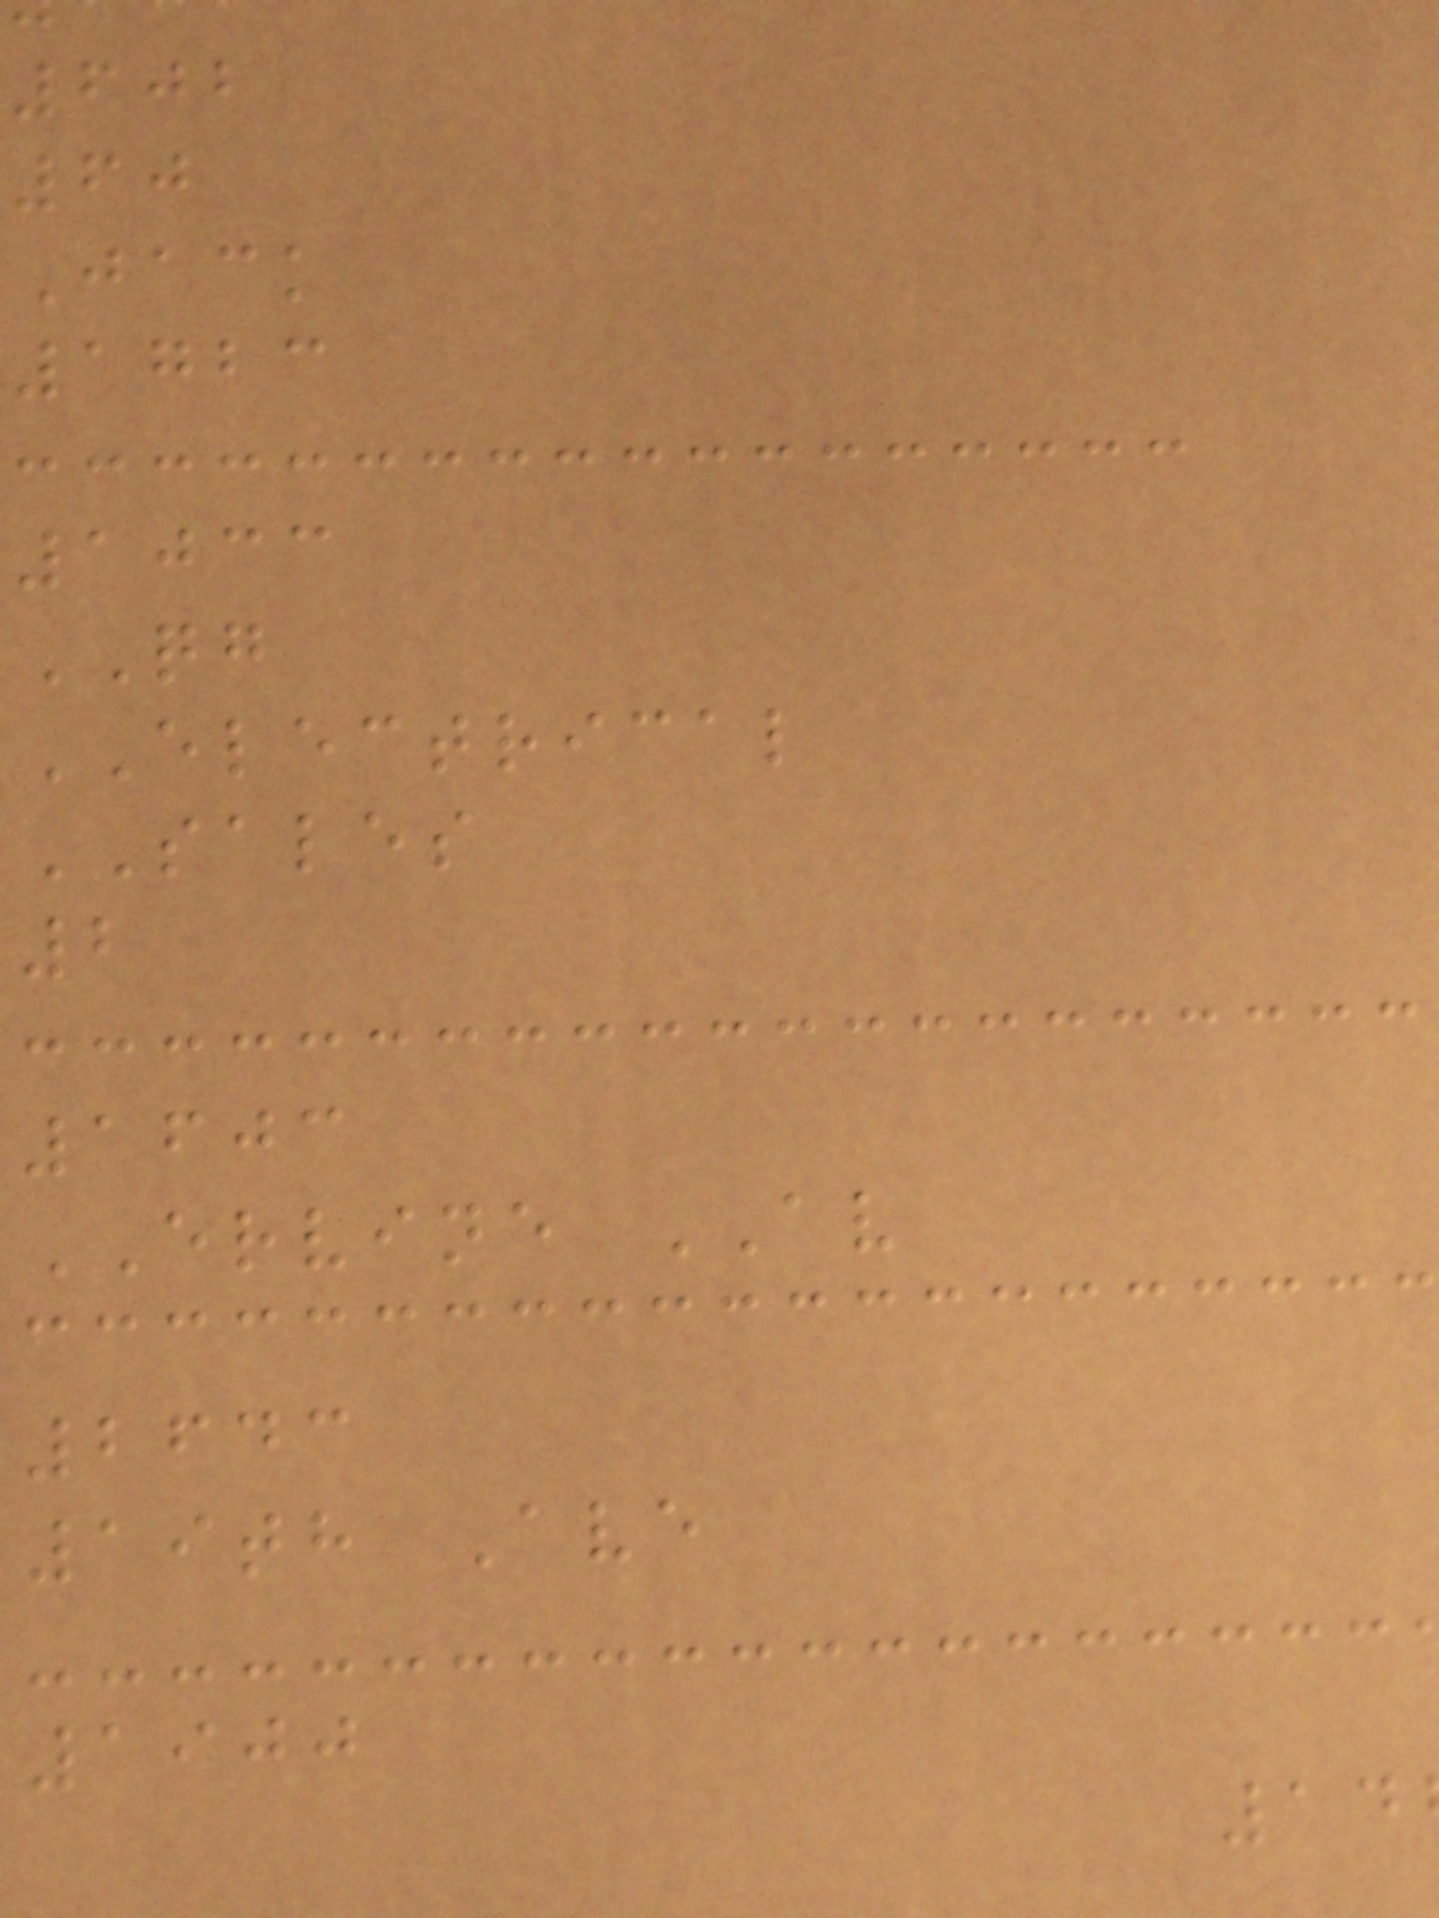602
60
Jack
1723
1033
QG
ELECTRICAL
SALES
2
1603
ERVINE AV
2643
19th Ave
1900
